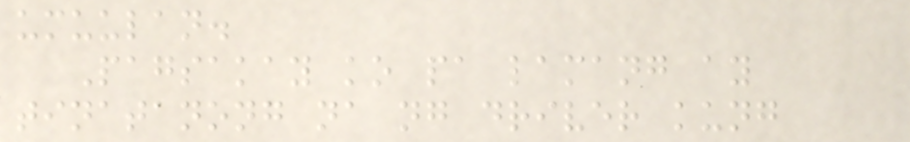umuulan.
Pagsakay ko pa lamang ay
tinatanong na ng driver kung
